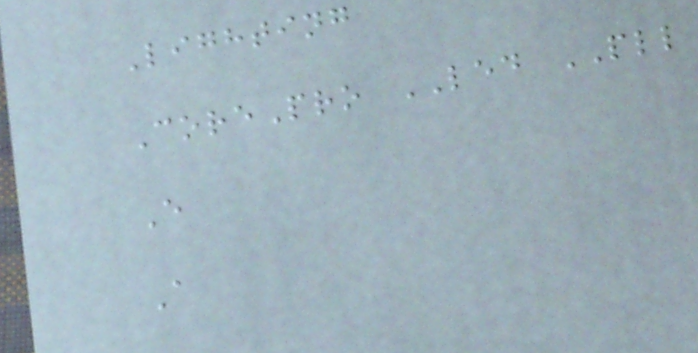Lighting
CorePro LED PLL
E
A
